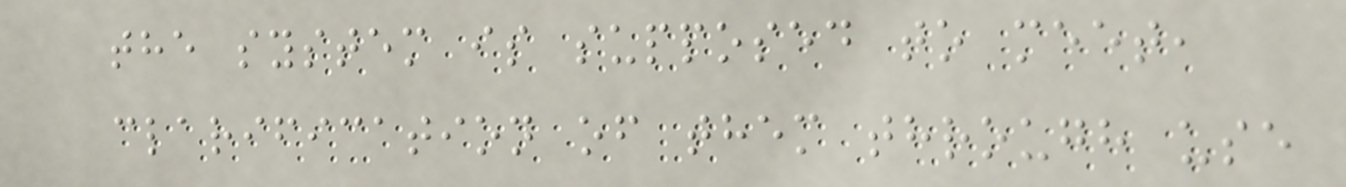the system is supposed to meet,
clarification of them through use
